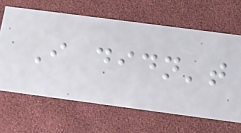I didn't
